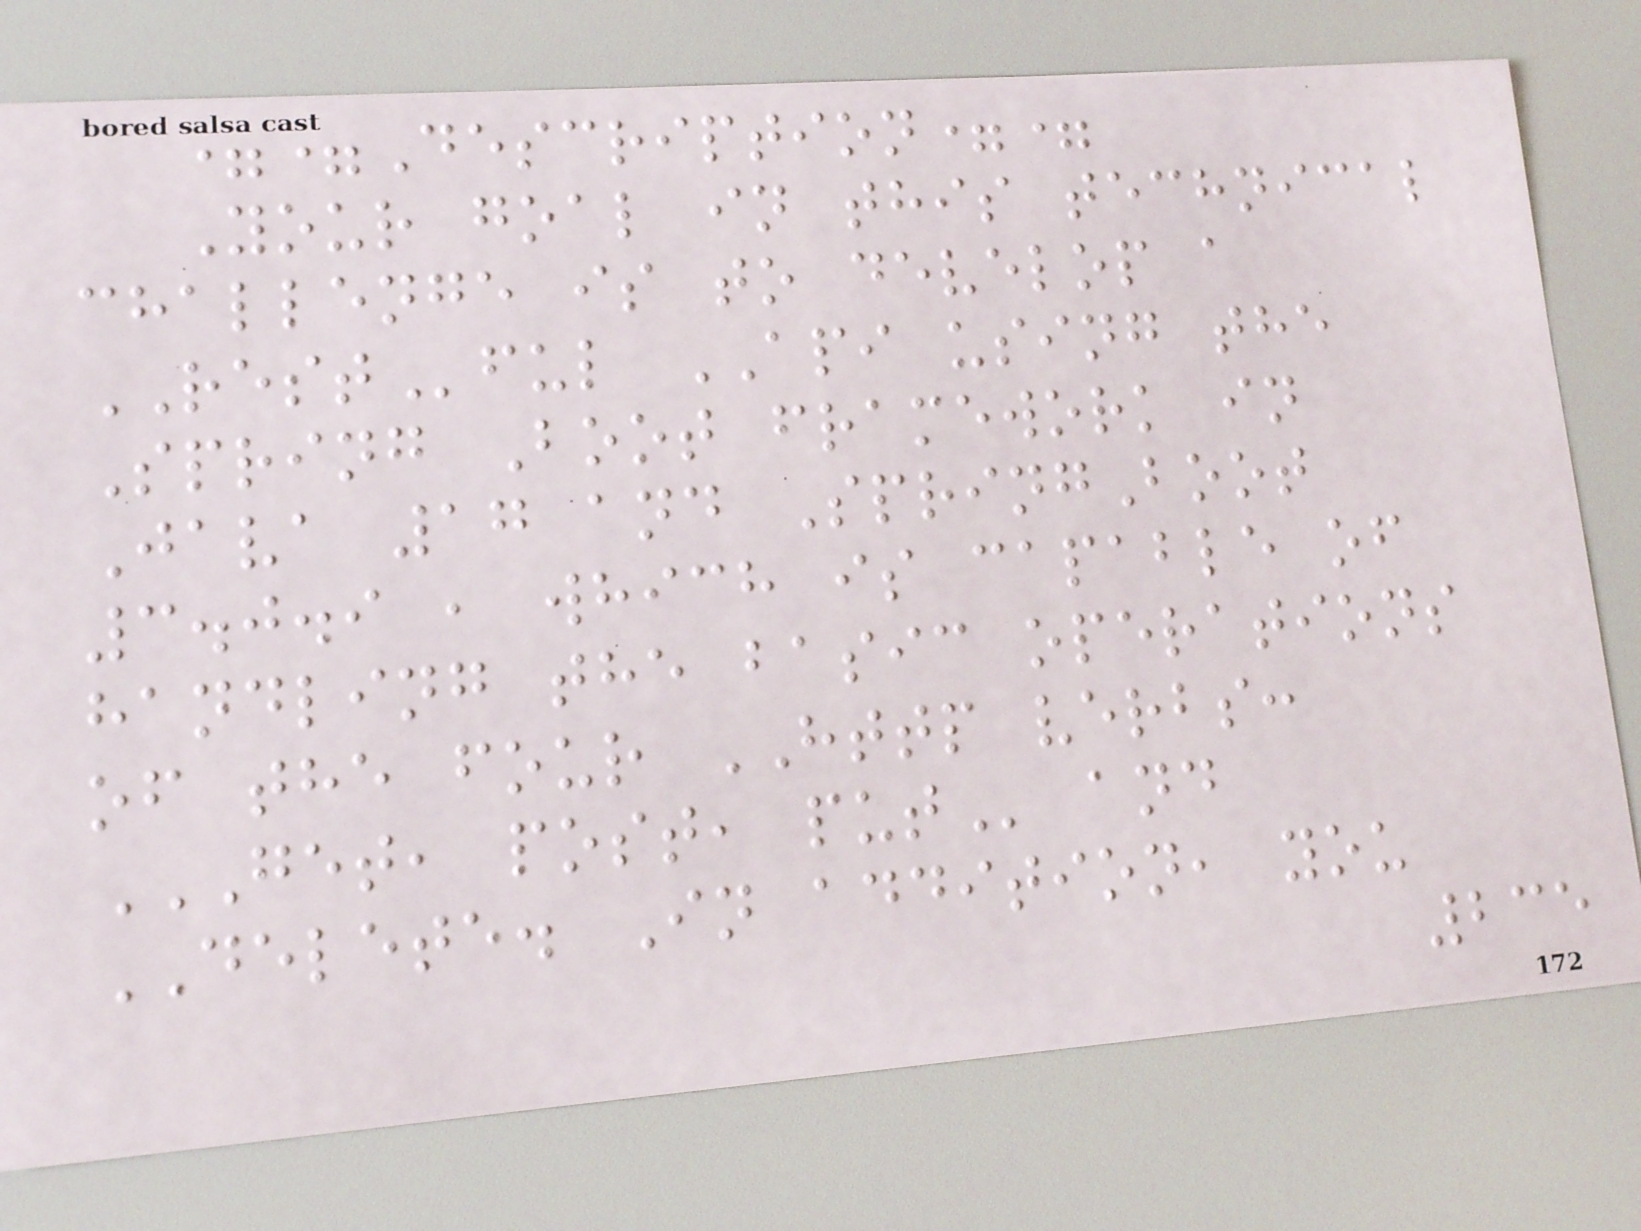==Description==
Your goal in this technical
challenge is to develop a
RESTful API using the
Spring Boot framework in
Java 17 and SpringBoot
3.0.9 , which is capable of
handling the basic operations
of the four HTTP verbs:
GET, POST, PUT and
DELETE. In addition, you
235
